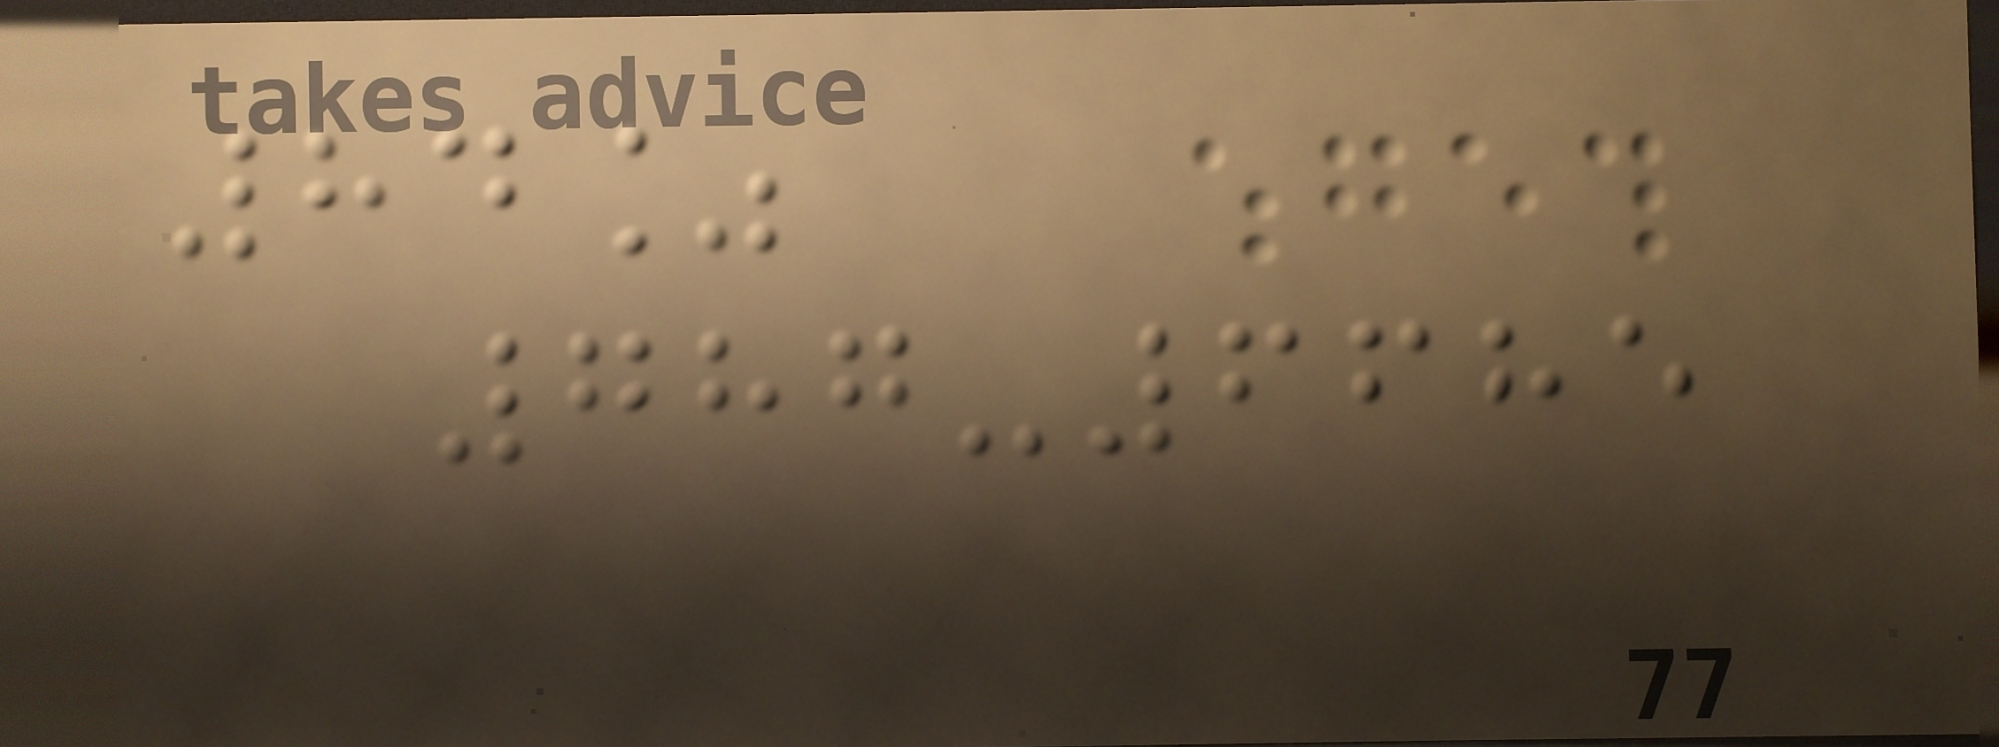84%
787-6685
